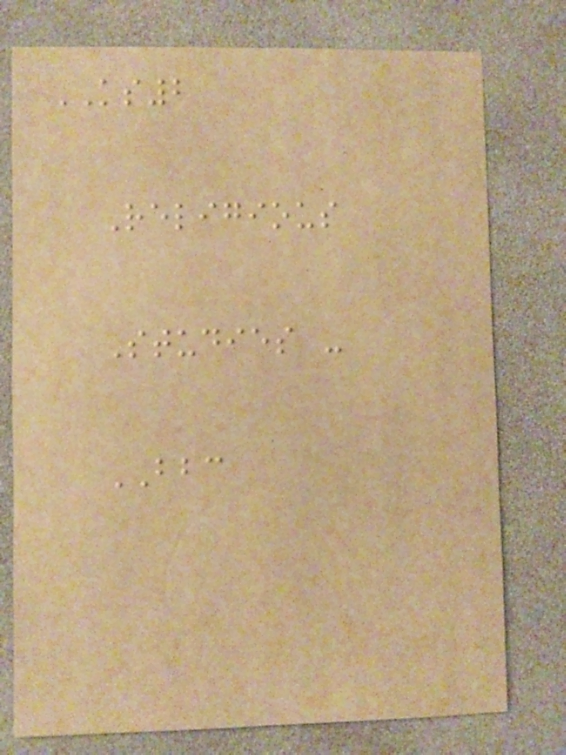KS2
Religious
Studies -
BBC
